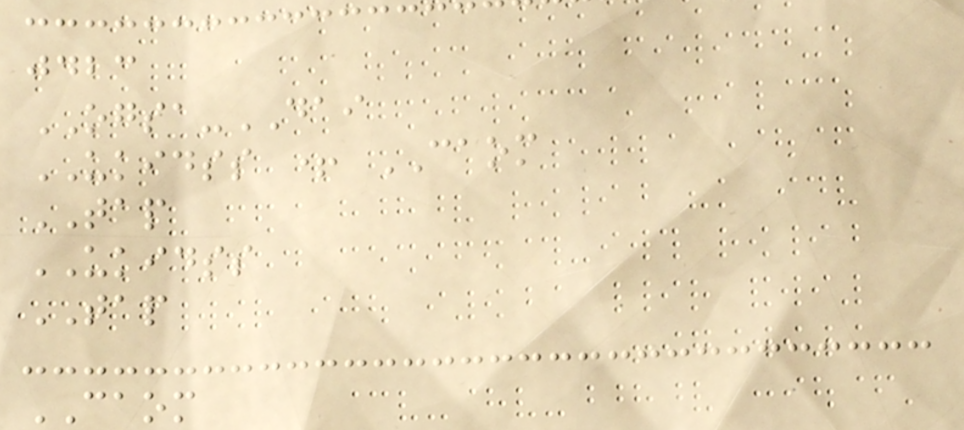jdbc
OGSA-DAI
UKIDSS + CAOM
TAP
UKIDSS
TAP
CAOM
